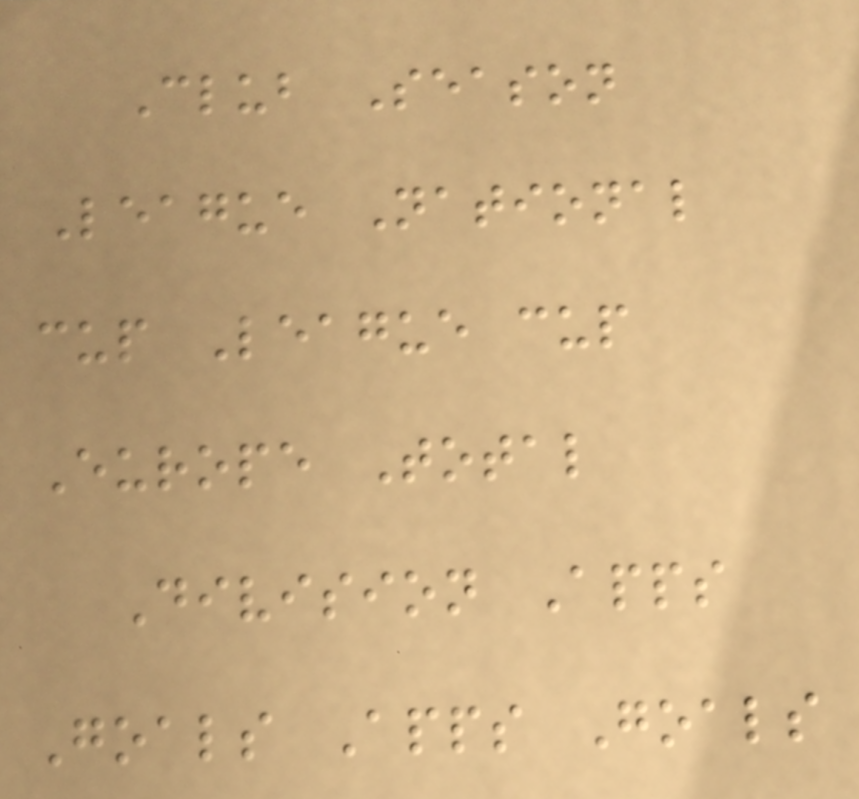Club Season
League National
cup League cup
Europe Total
Division Apps
Goals Apps Goals
